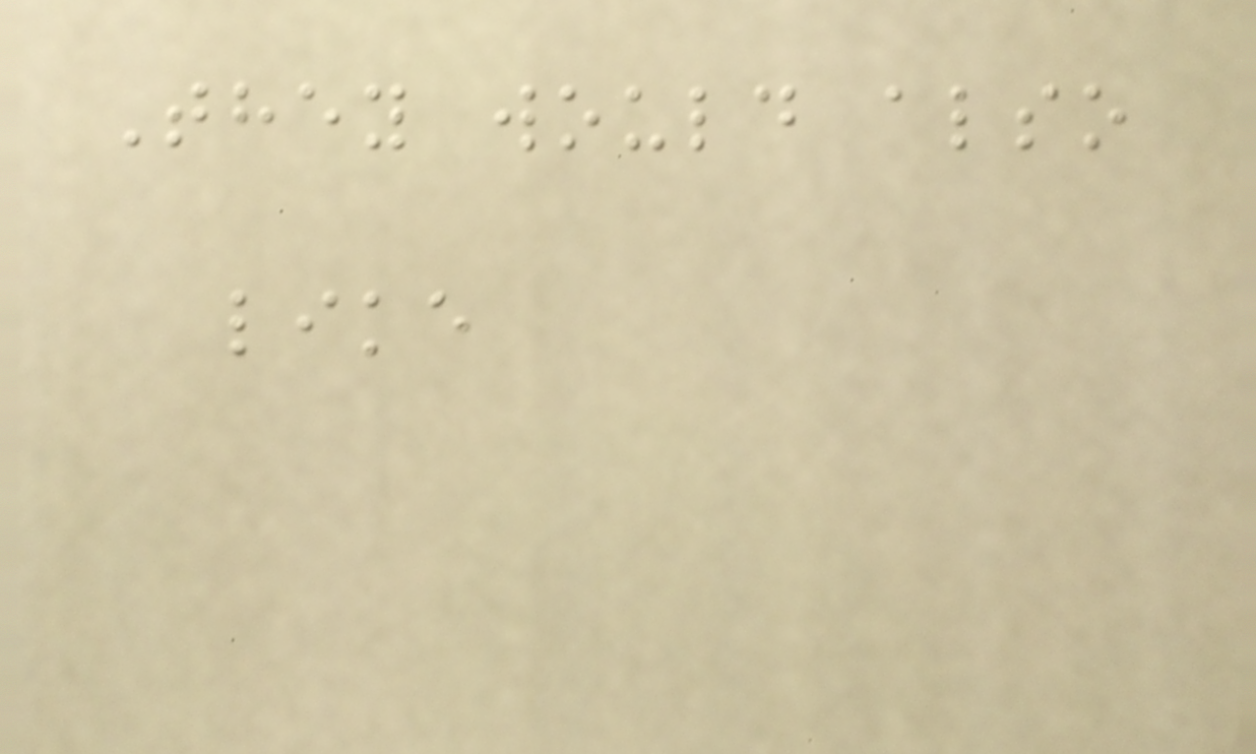They would also
like
